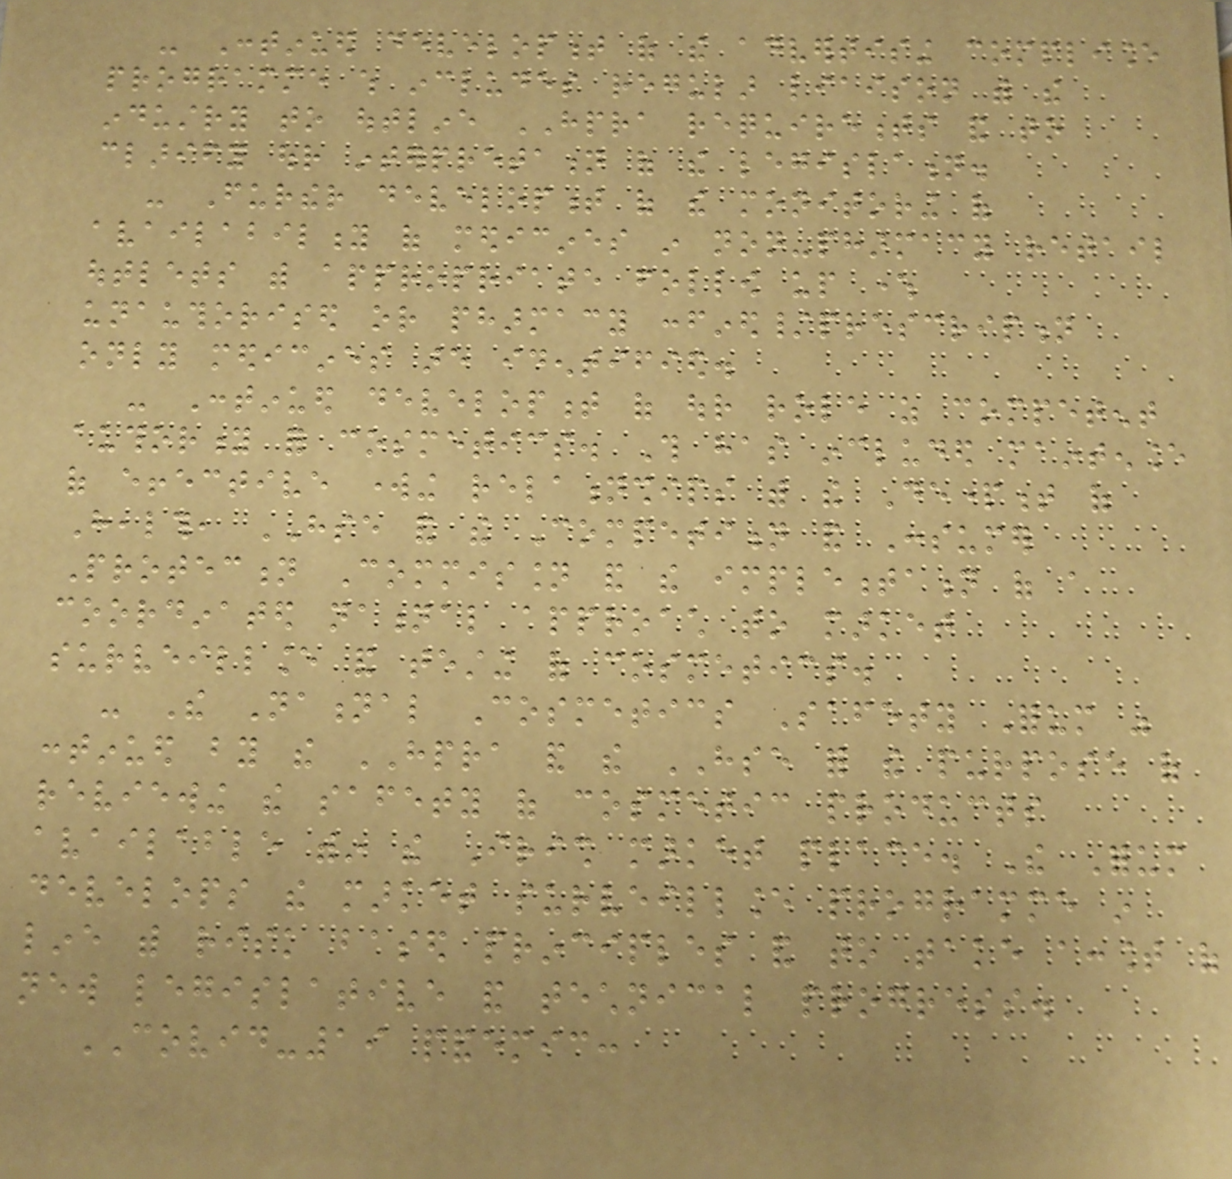- Continued development of the advertising compliance
programme which includes regular liaison with the
industry to outline HPRA requirements and to
clarify our interpretation of the legislation.
- Further development of the monitoring of
availability of medicines in non-pharmacy retail
outlets with appropriate follow up where
unauthorised or pharmacy confined/prescription
only medicines are identified.
- Continued development of our role as competent
authority for cosmetics. This has included maintenance
of effective working relationships with the Department of
Health, HSE and the Competition and Consumer
Protection Commission and the implementation of a
coordinated national approach to market
surveillance and testing of cosmetics.
- The National Cosmetics Safety Forum was
continued by the HPRA and the HSE for the purpose of
reviewing the safety of cosmetic products
available within the Irish market place. The Forum
develops the market surveillance programme in
line with risk based principles and to take account of
new legislative and technical progress.
COVID-19 pandemic:
